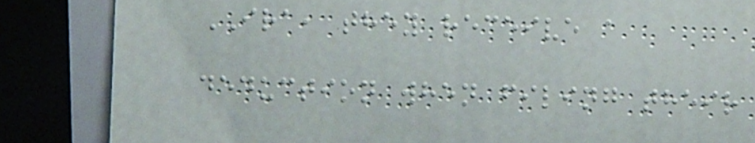IRA, they receive a
deduction when filing their
